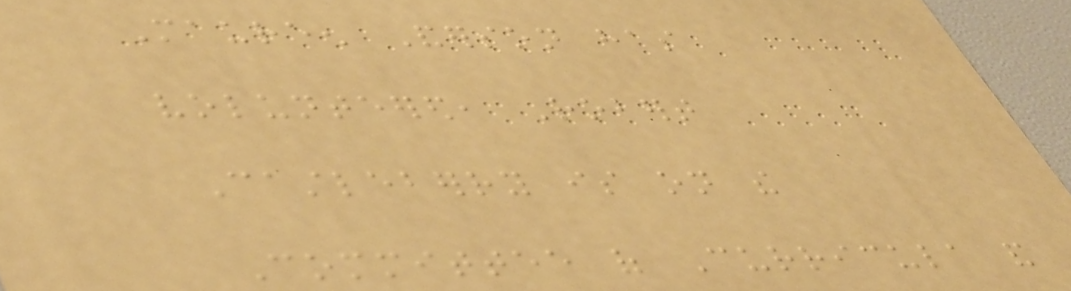Maureen Anderson has
volunteered, Robert
Castleberry is on the
Committee of Curricula and
